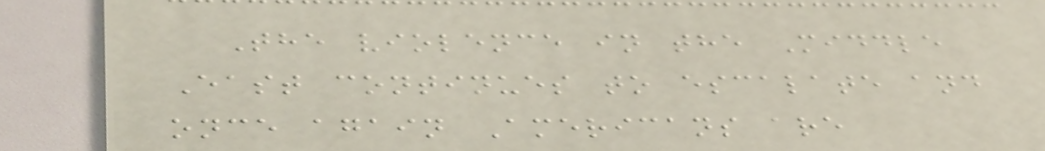The violence in the Middle
East continues to escalate and
once again Americans are
